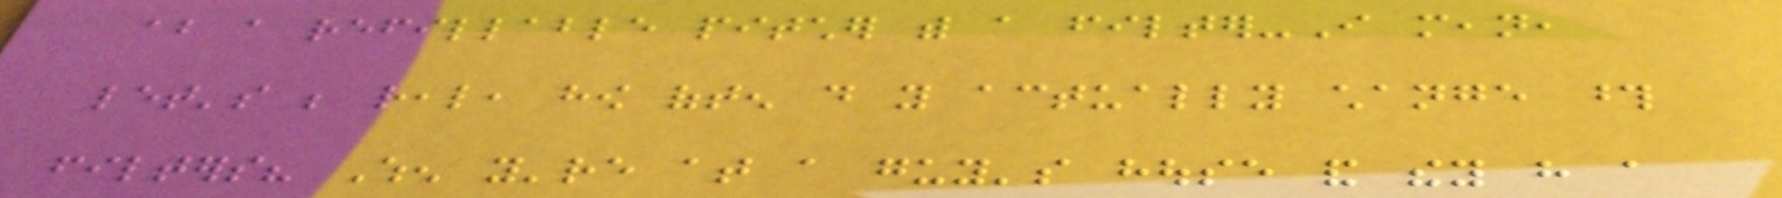about a refillable pitcher with a filter-I mean,
let's be real, how often do you actually change those
filters? When you're at a guy's house and they have a
